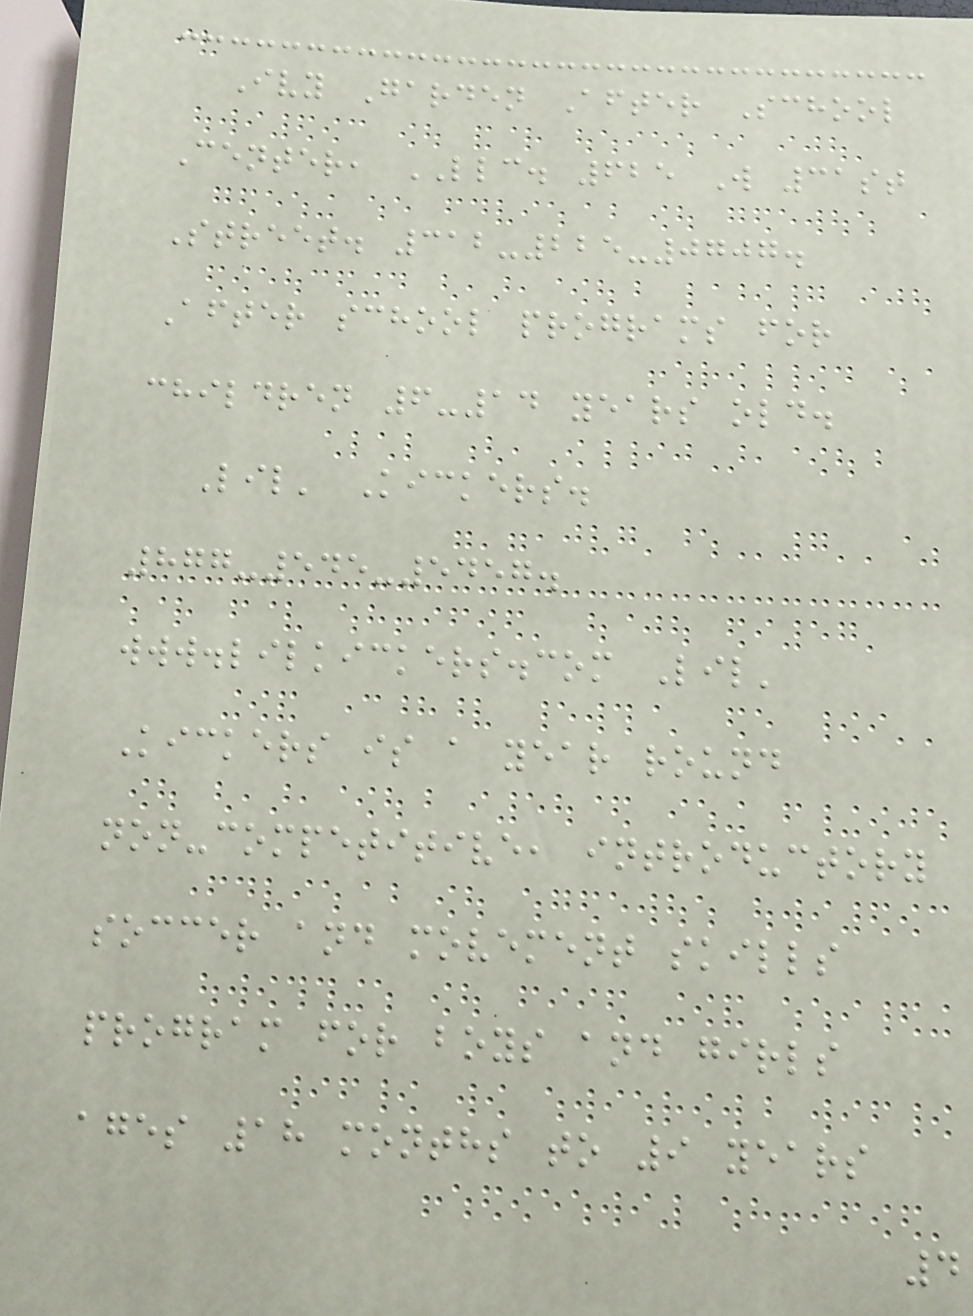Ivy Garden After School
Center, LLC. 625 W 31st
Street. 312-225-0707.
After school programs for
children 6-14 years old.
Lil' Kickers.
877-545-5457.
www.lilkickers.com Lil'
Kickers is a year round
non-competitive, introductory
soccer and movement skills
program for boys and girls
ages 18 months to 9 years
4
